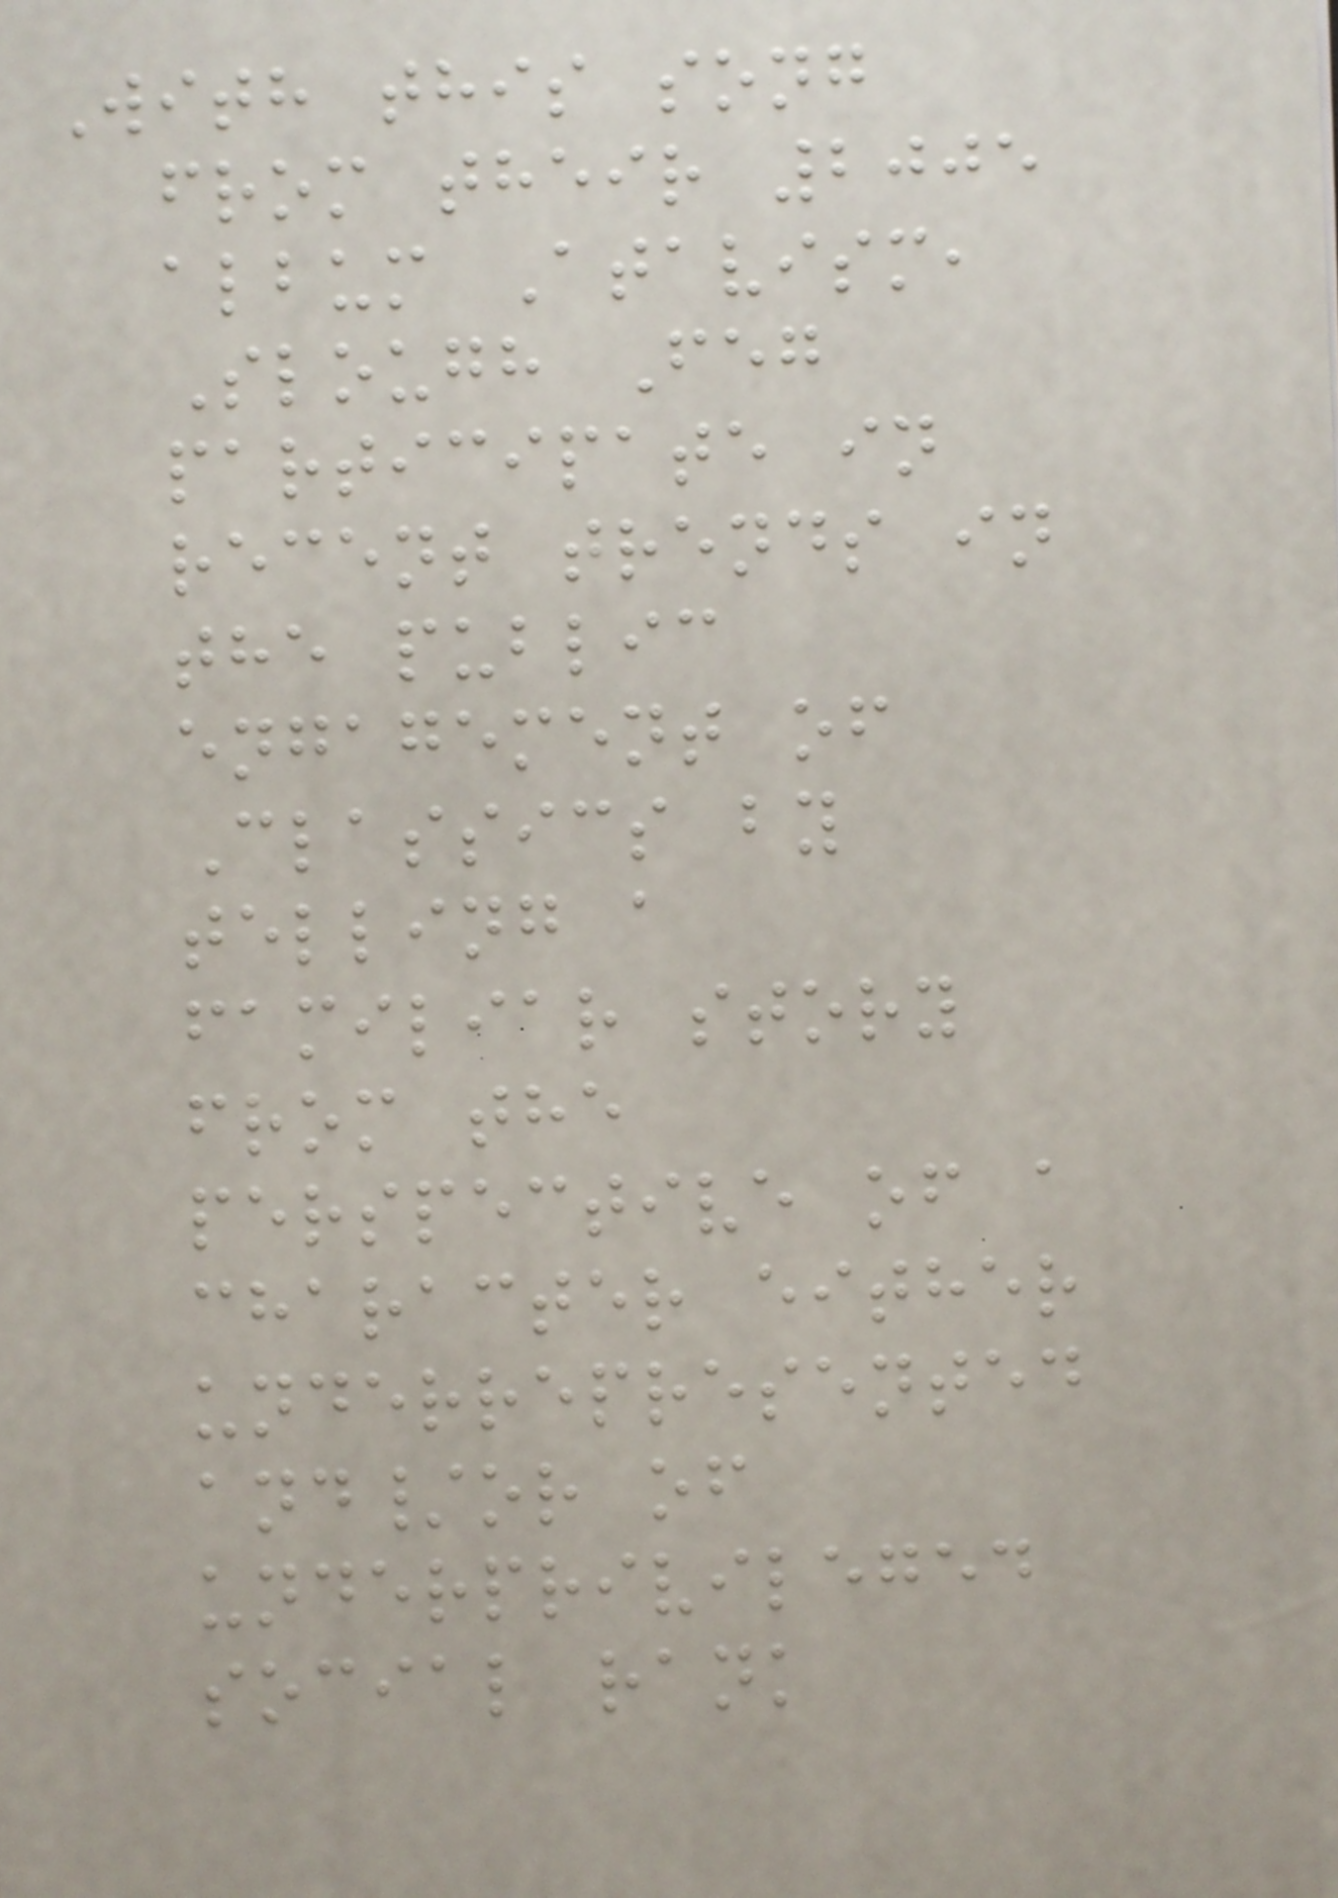With this song
from their 2005
album Atavism,
Slough Feg
participate in
recent trends in
the public
engagement of
Classics by
telling a
familiar story
from the
perspective of a
character either
underrepresented
and/or of
underprivileged
social rank
